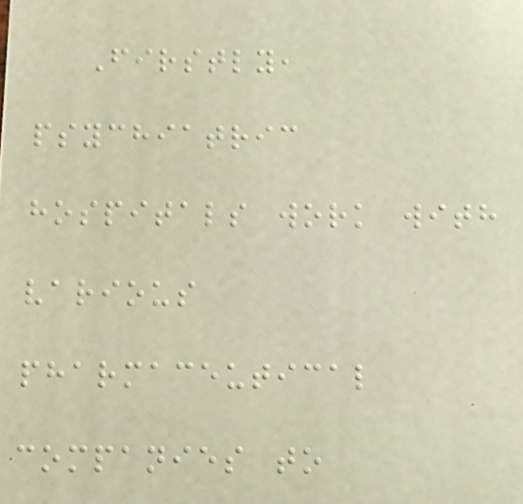Firstly,
psychiatric
hospitals work with
various
pharmaceutical
companies to
